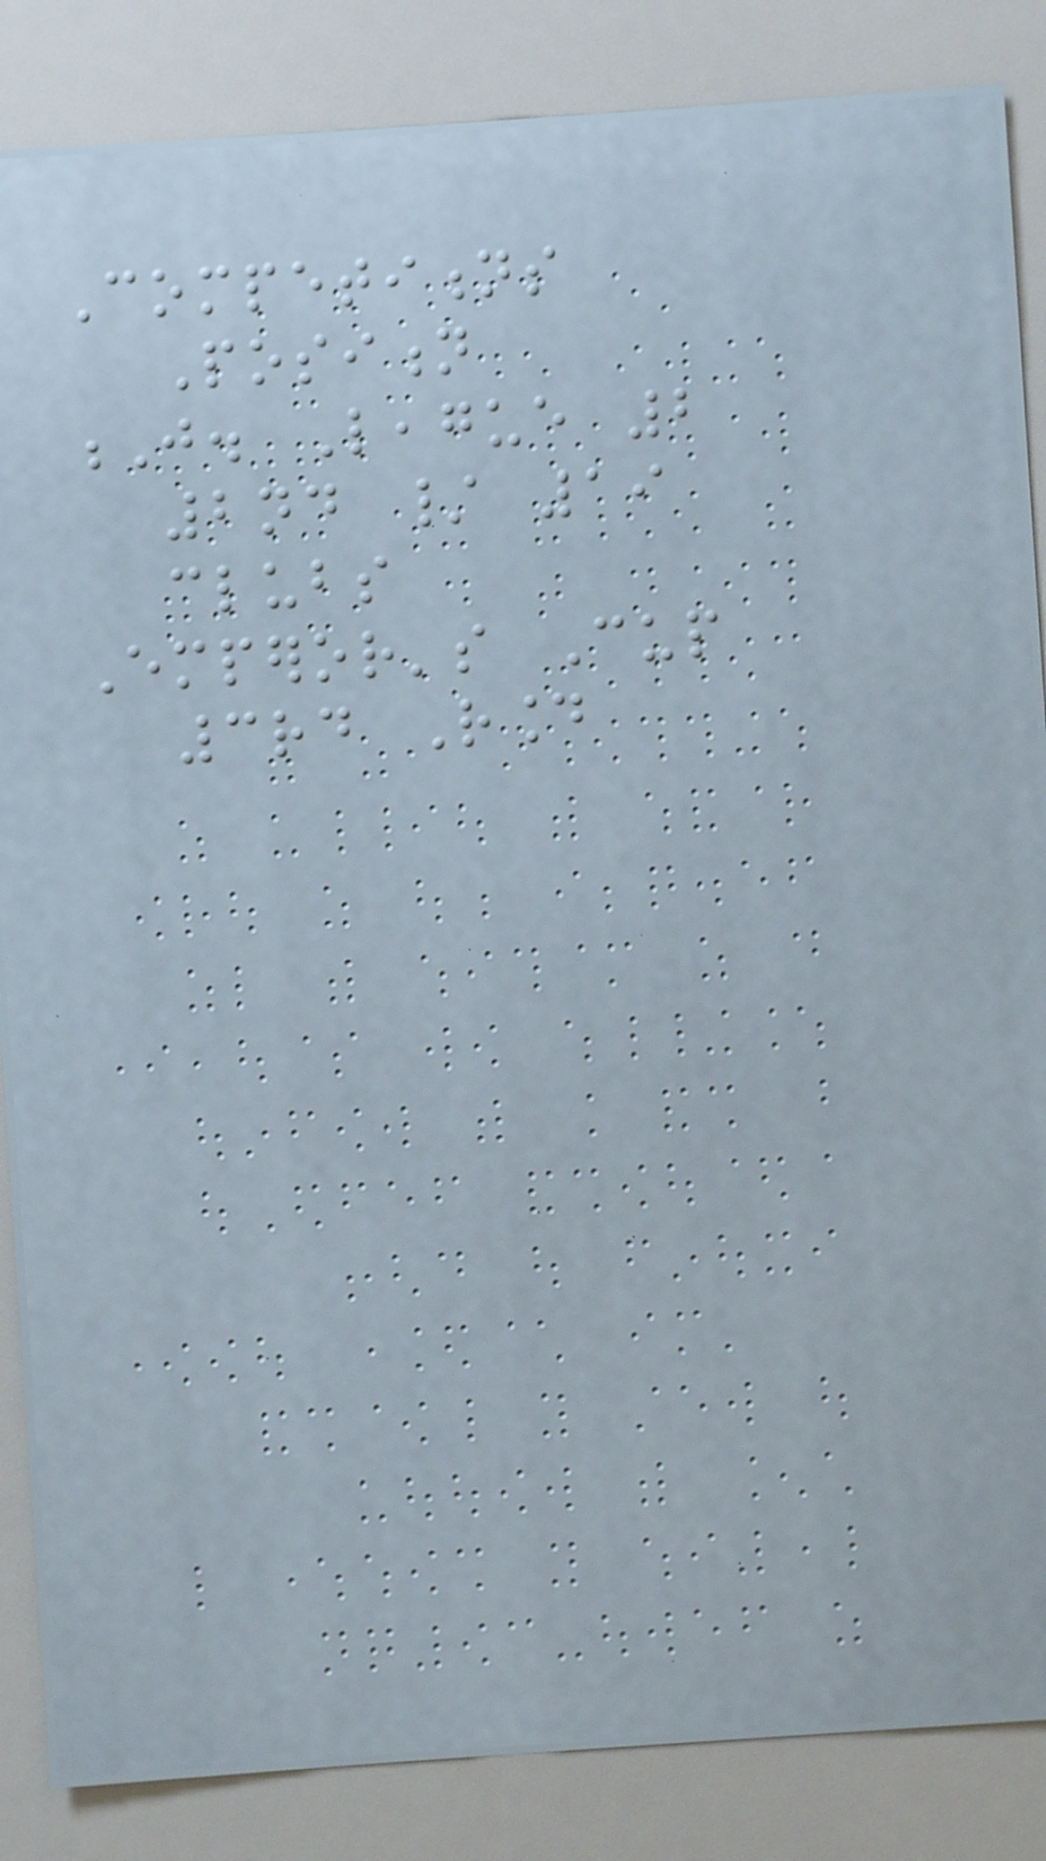Competitions
Position
J. League 2
2nd / 19
clubs
Emperor's Cup
3rd Round
